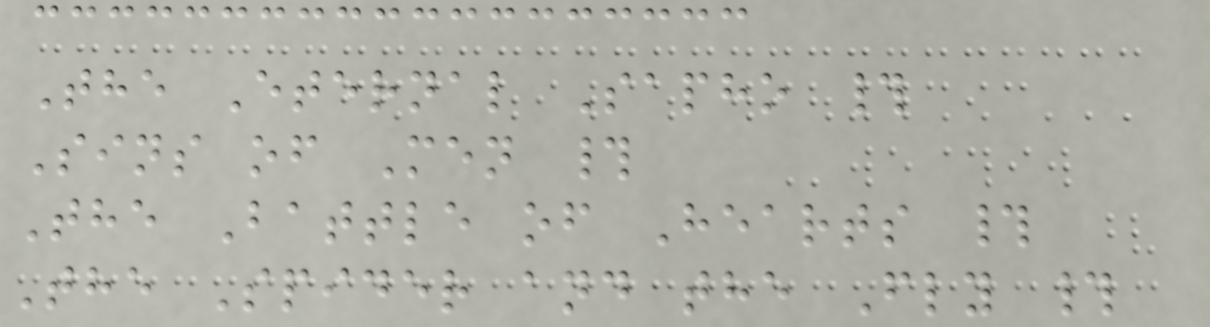The Eternal Sapho #
Sins of Men #
The Battle of Hearts #
The Spider and the Fly #
